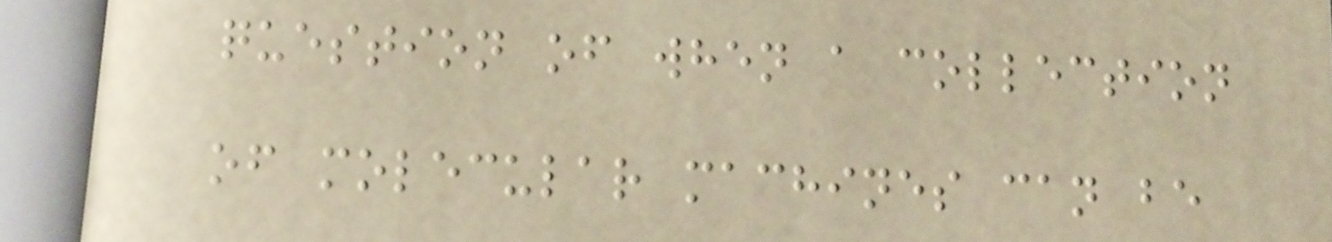question of when a collection
of molecular machines can be
